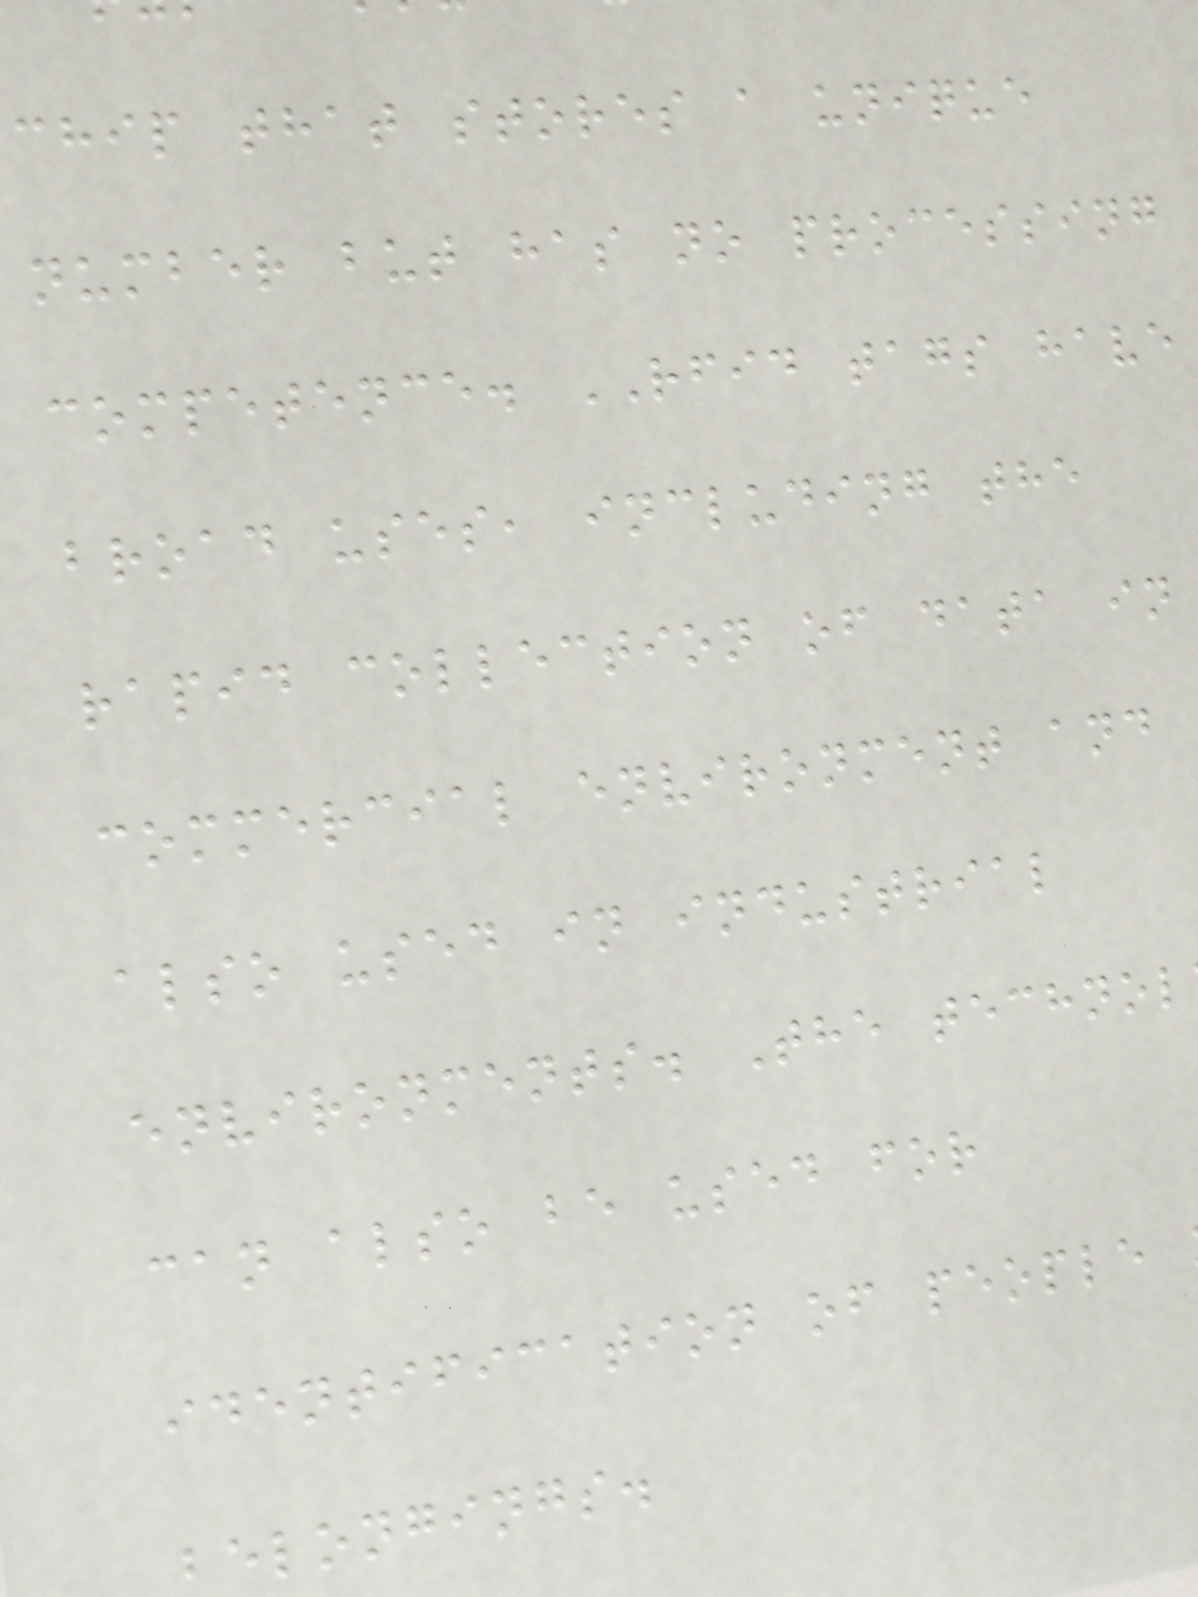chip that stores a unique
number but has no processing
competence. RFID tags have
broad uses, including the
rapid collection of data in
commercial environment and
also used in industrial
environments. The technol
can also be used for
identification of people
belongings.
